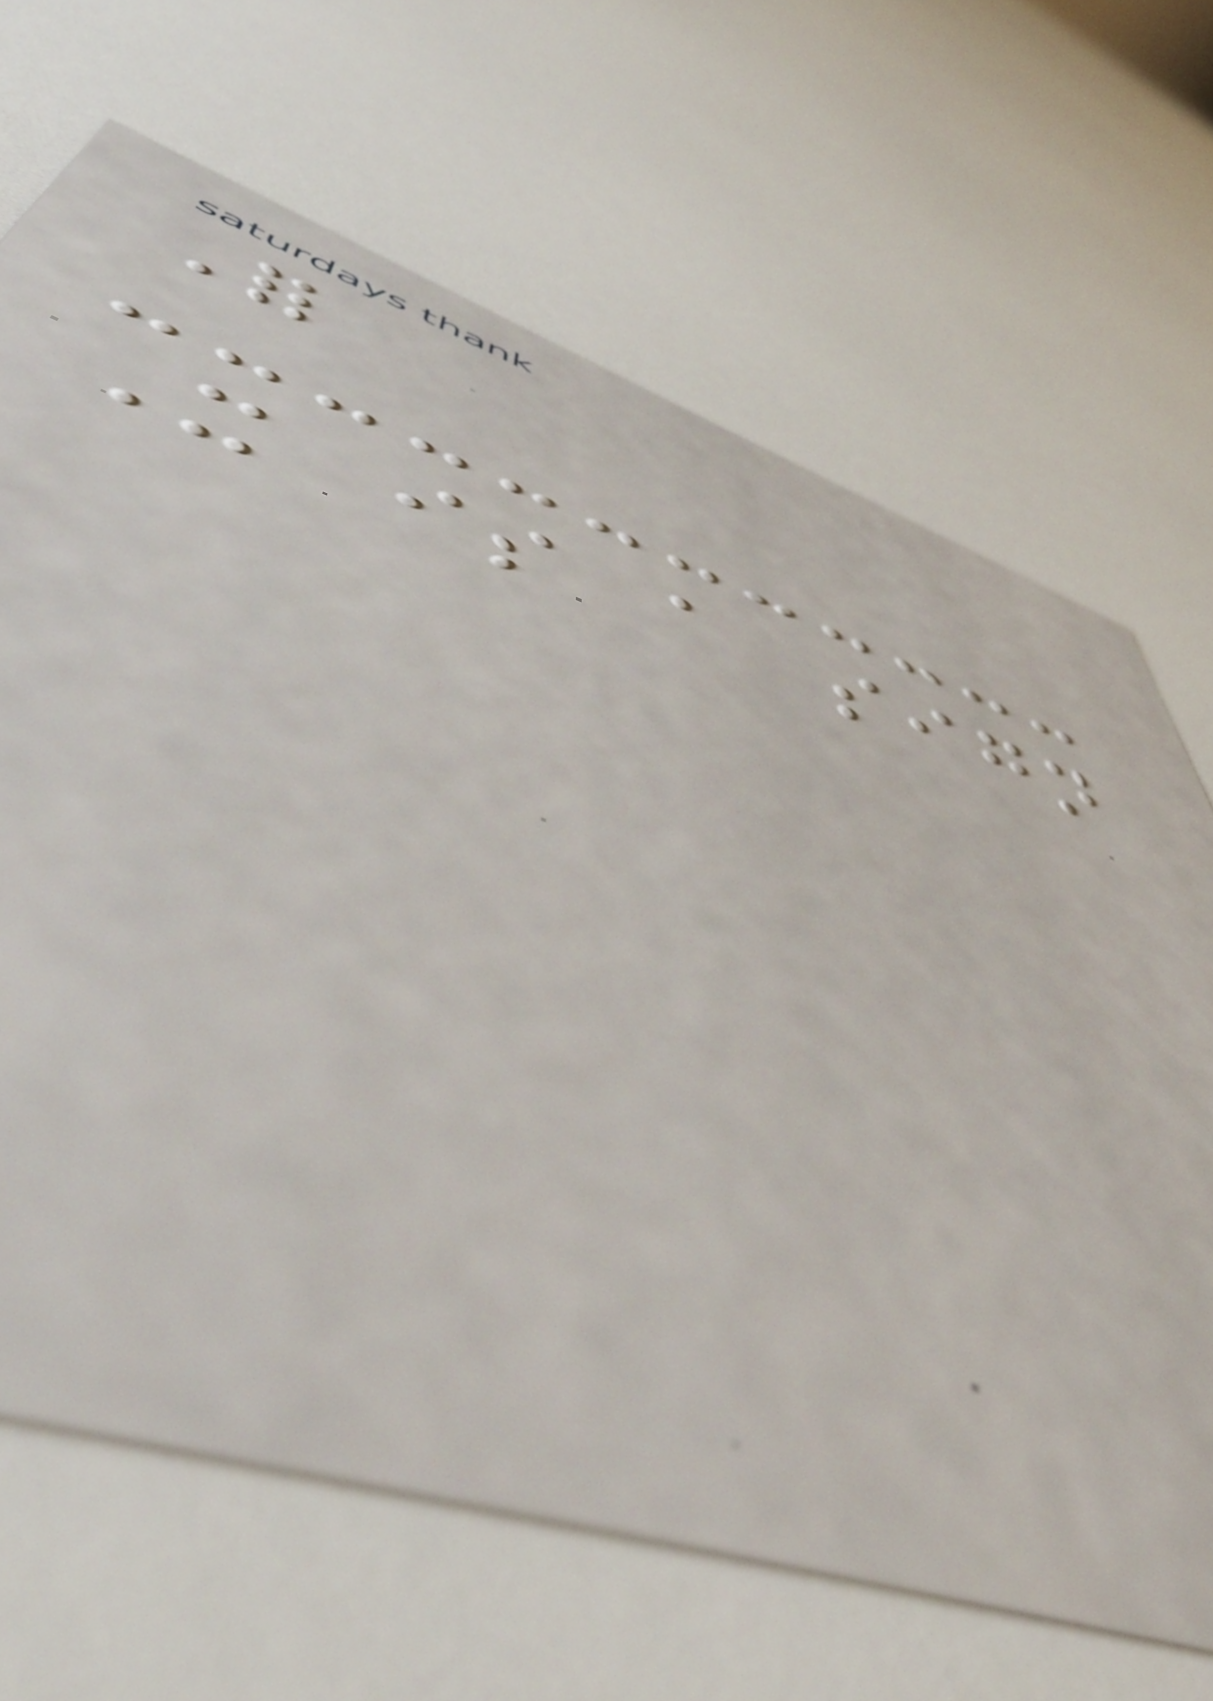For
It is a sign
